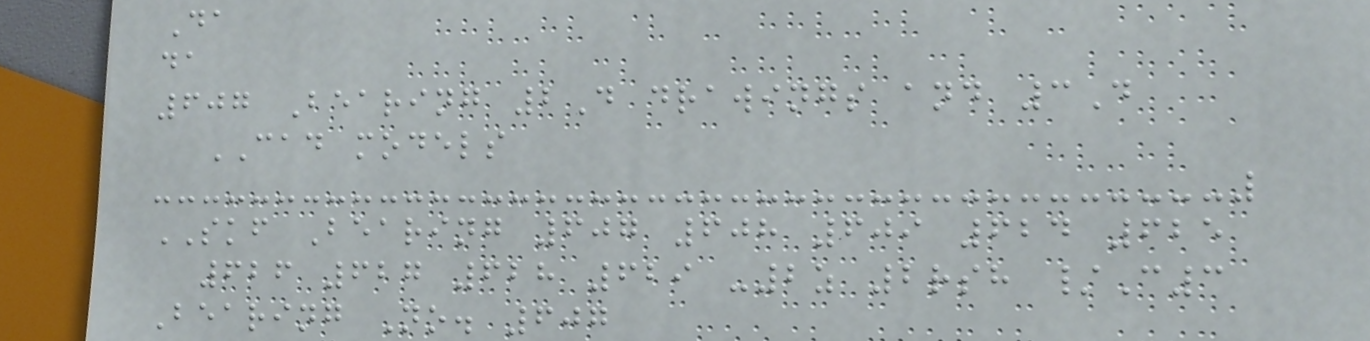Da
da
607 Bearing 2D drawings and 3D
CAD models
SKF Bearing 607 608 609 624 625
626 627 628 629 -2z 2rsh /C3
Bearing No. 607
